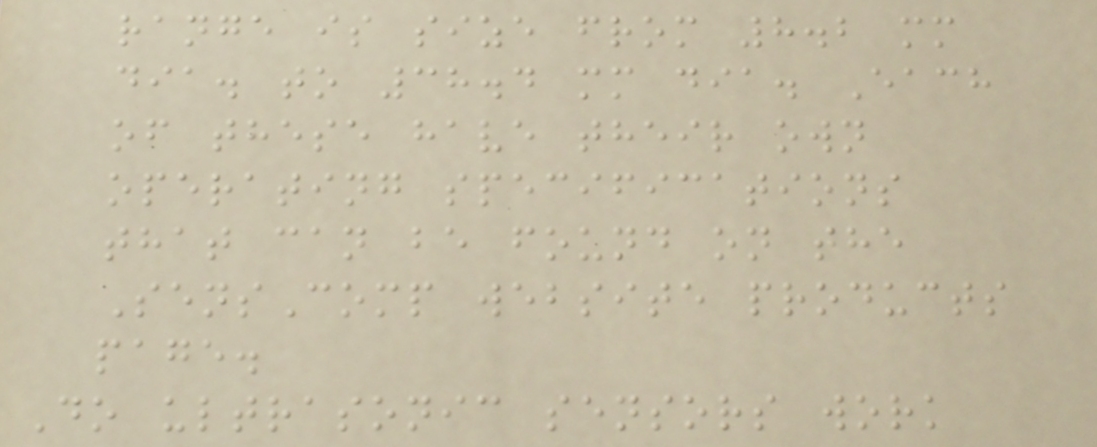range is size from 8.2 mm
dia. to 38.4 mm dia. Each
of these have their own
operating specifications
that can be found on the
SensComp website products
page.
Do ultrasonic sensors work
